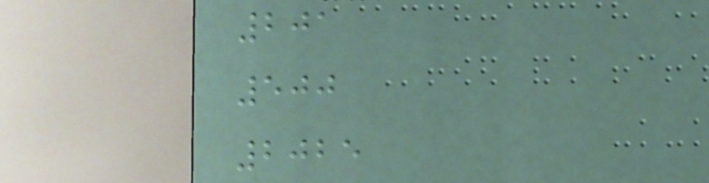201
500
2025
